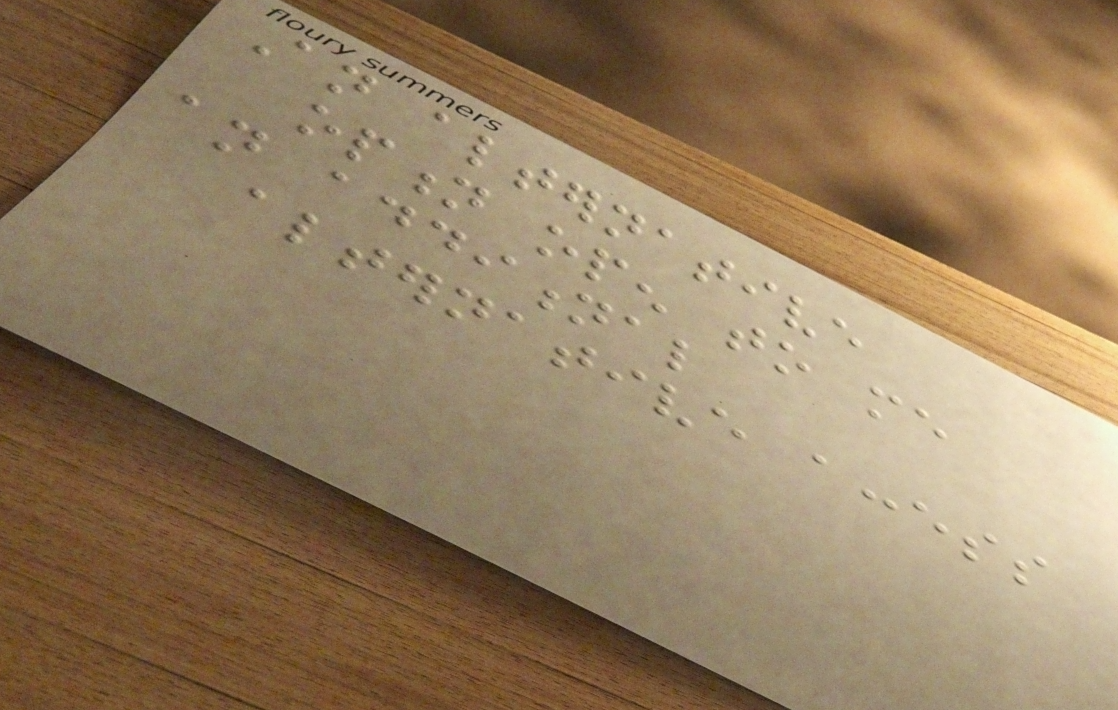An alternative
option open to me
an additional
alternative access
